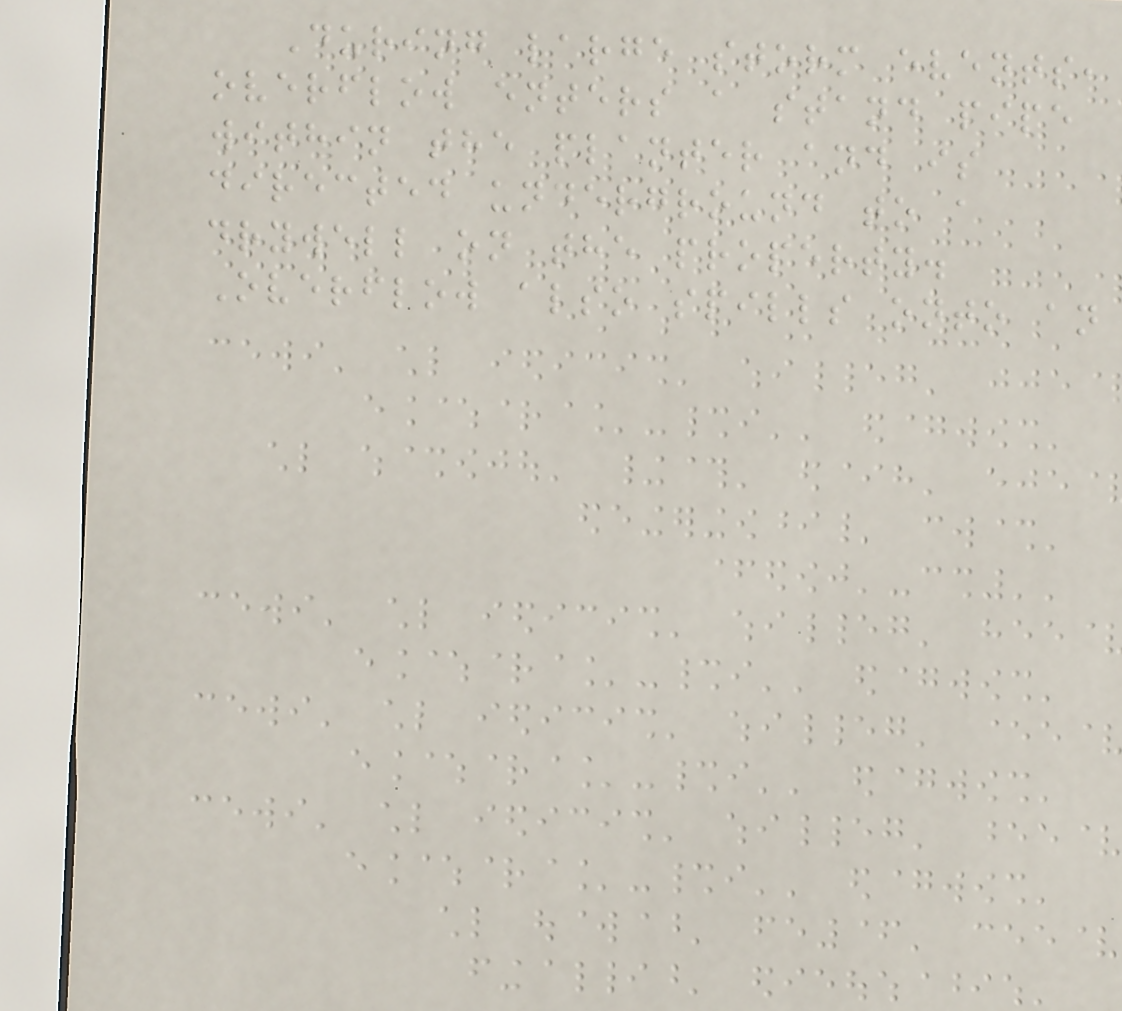During large storm events,
overflow enters a stand pipe
within the planter and is
directed underground to a
drywell on the property.
Overflow also spills onto an
